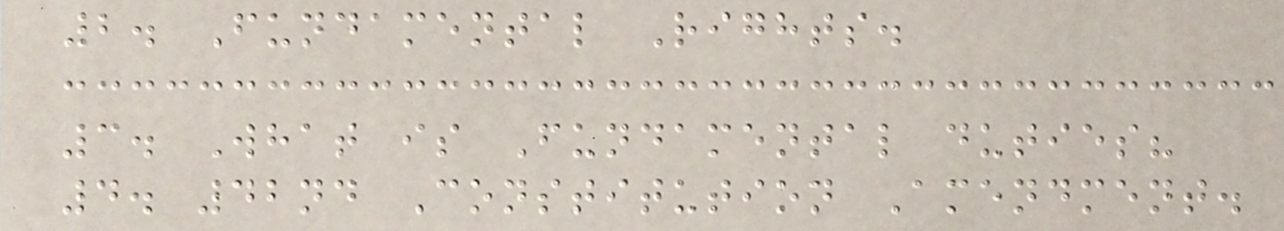2. Fundamental Rights.
3. What is Fundamental duties?
4. 42nd Constitution Amendment.
